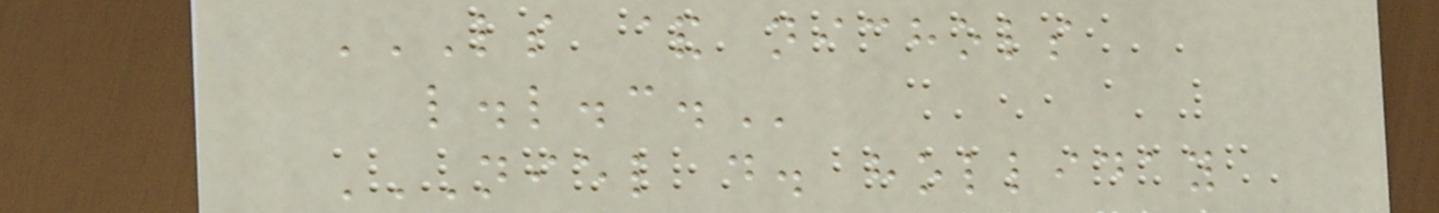LS & NICHOLS
L.L.C.
NIEL D. HOLLIDAY
